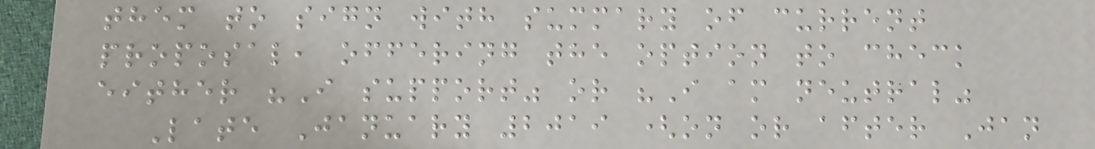them to sign with summary of current
proposal, offering the option to check
either "I support" or "I am neutral"
Late January 2019 (on or after Jan
